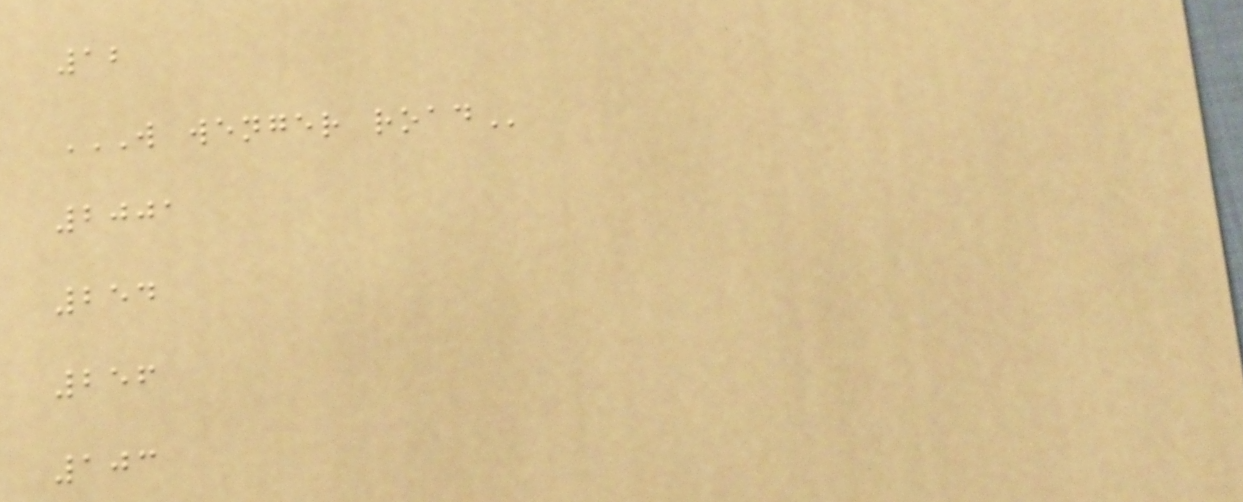12
W WENGER ROAD
2001
254
256
103
